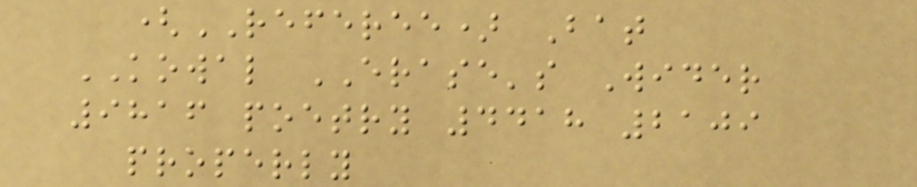(REFEREE) Bat
KOWAL ERASE's Wider
9816 poetry 4418 2109
properly
